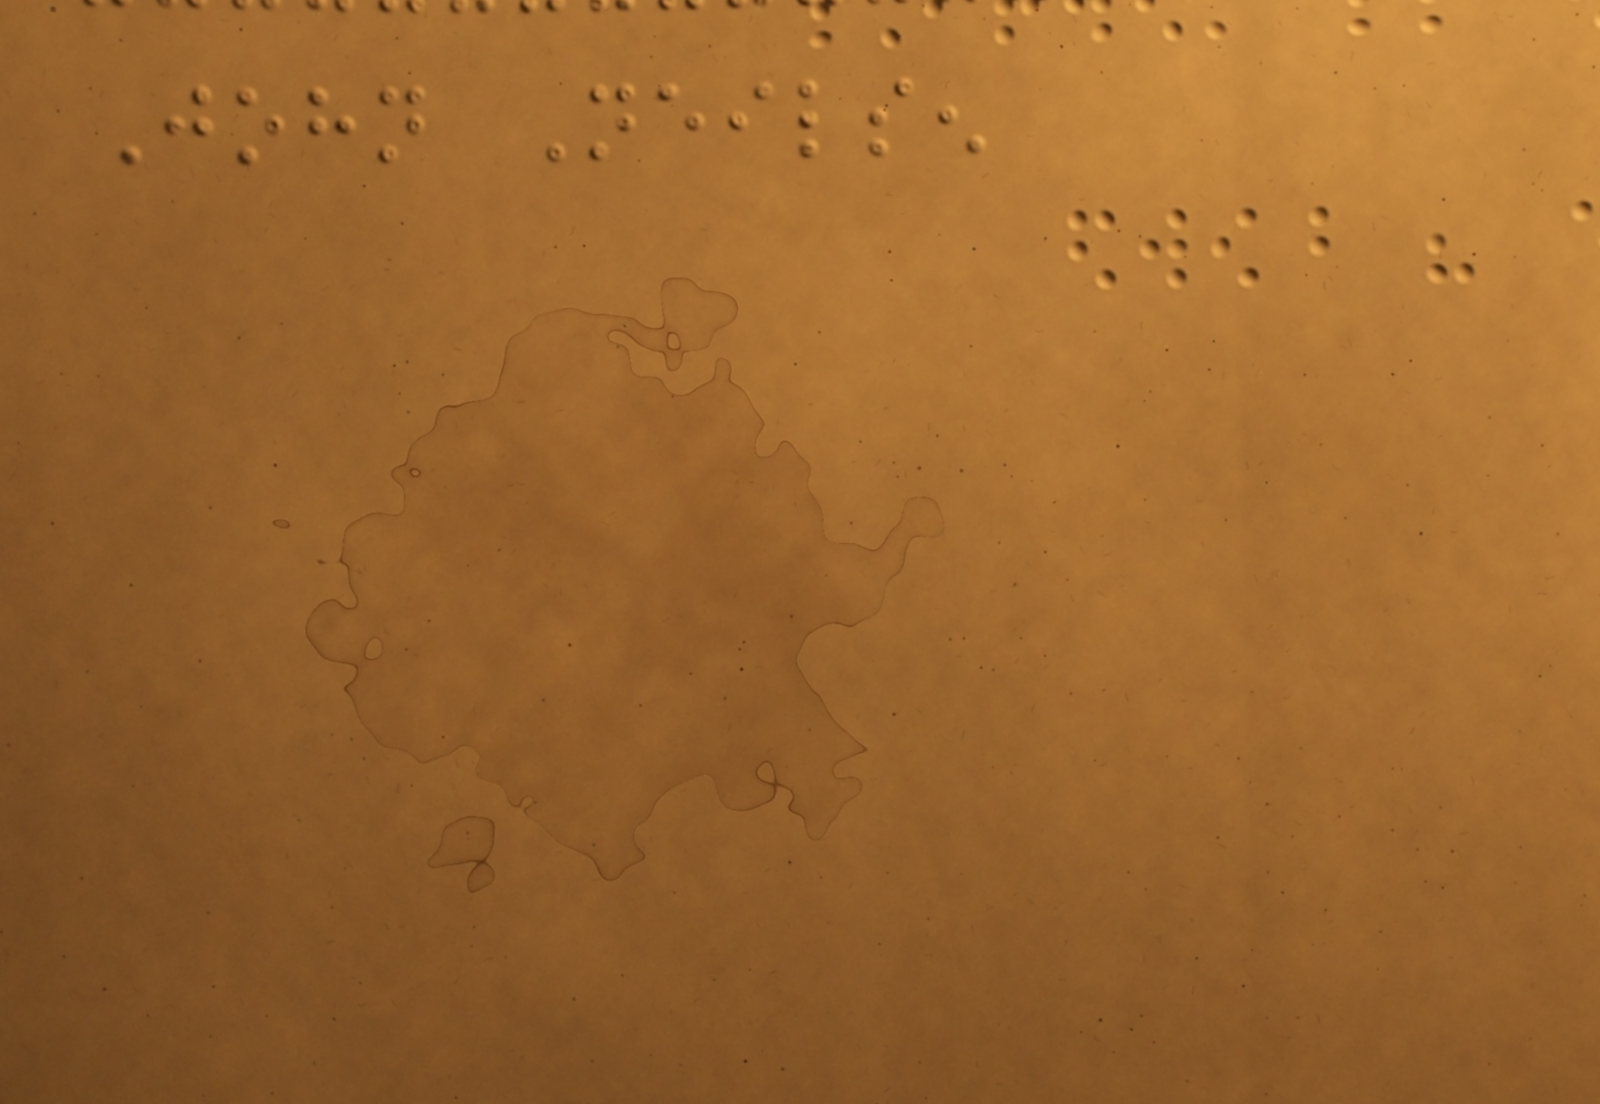John Neilsen
